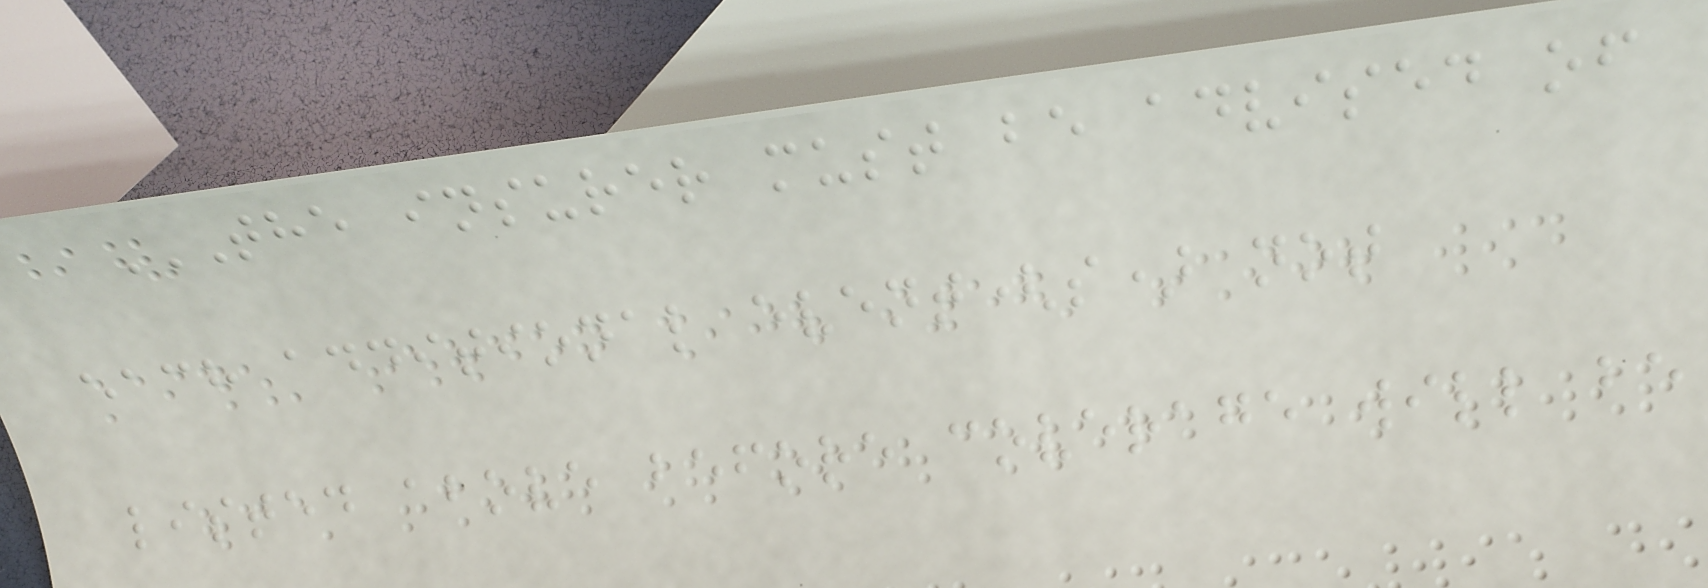THE INSURER MUST BE ADVISED OF
EACH ADDITIONAL EVENT(S) NOT
LISTED ABOVE BEFORE COVERAGE WILL BE
